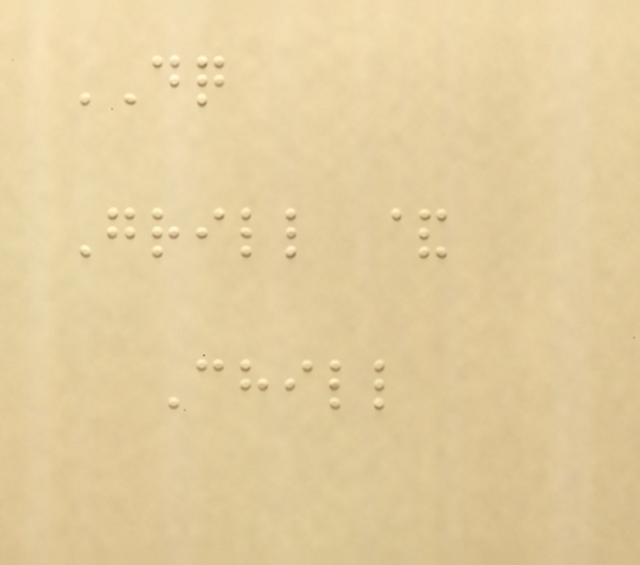DQ
Grill &
Chill
